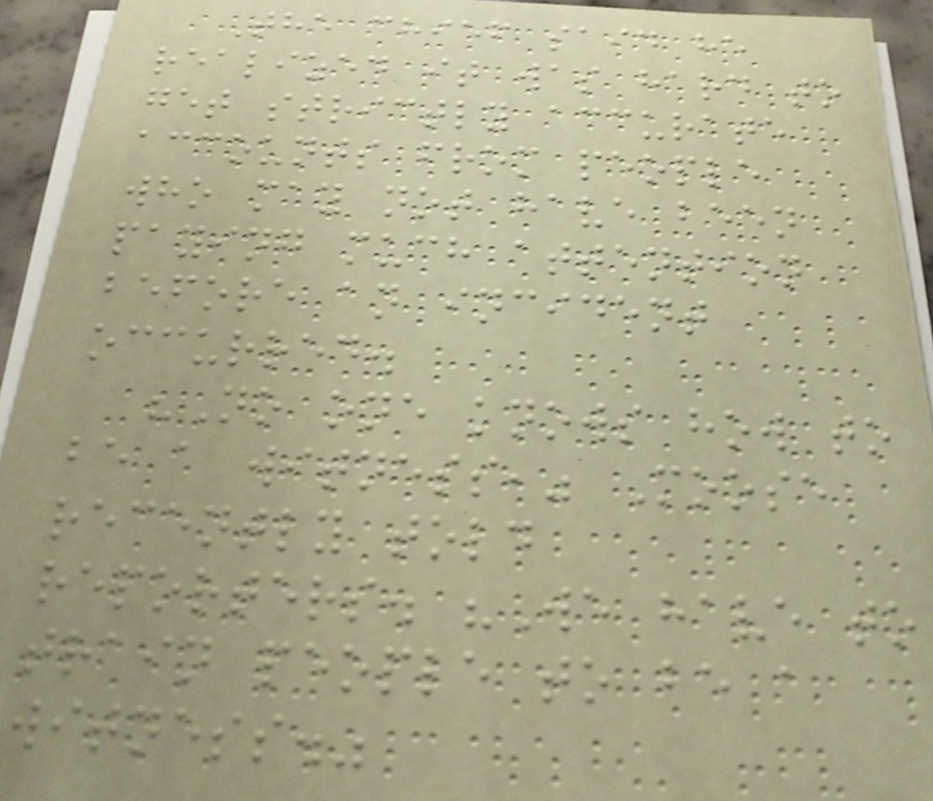The chief said he
realized it was hard to
get strictly accurate
accounts from people
who may not have been
paying much attention
before an incident
occurred.
"No one knows how to
be a witness," Moose
recently told
reporters. "We have to
train people to be a
witness."
